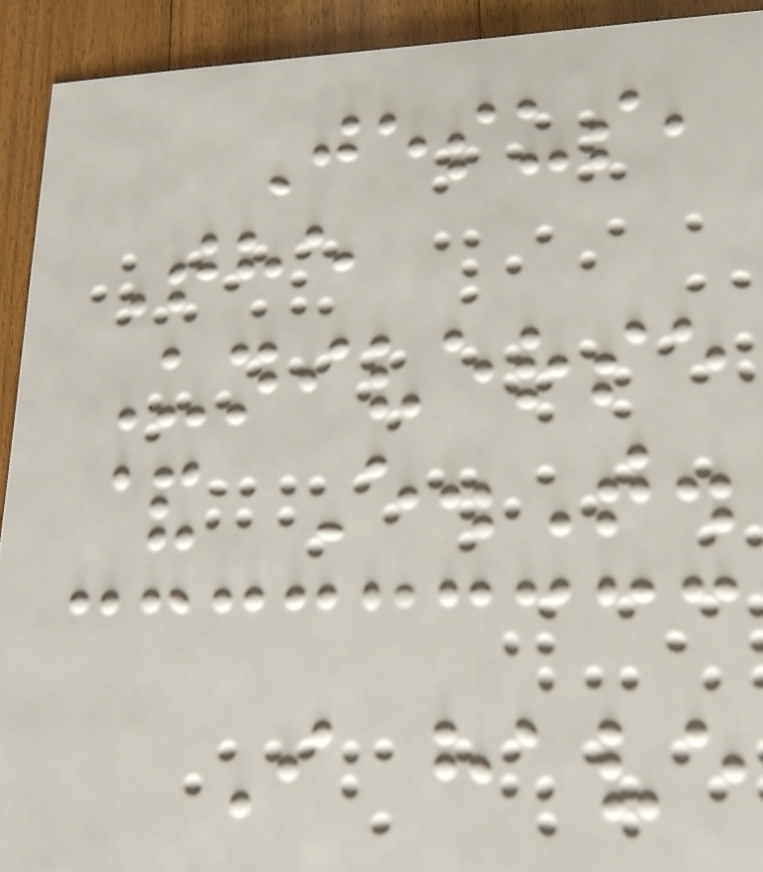Jesus,
The
Universe
& E.T.
I have
